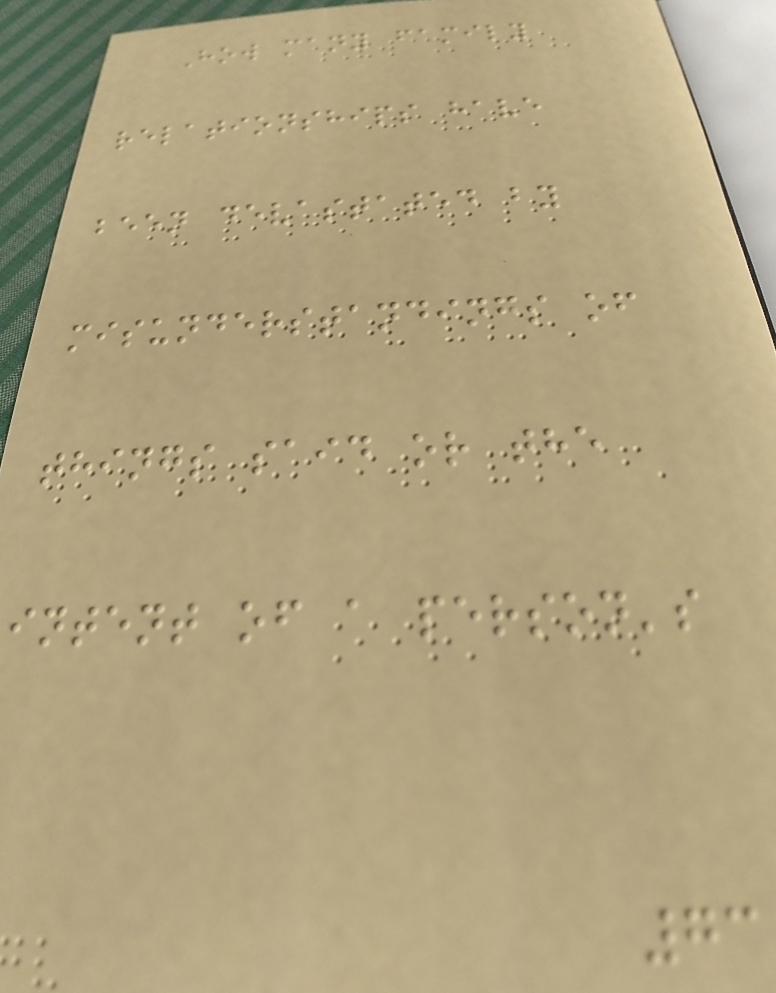How many family
relationships have
been devastated by
misunderstandings of
things said or the
intent of a person's
73
